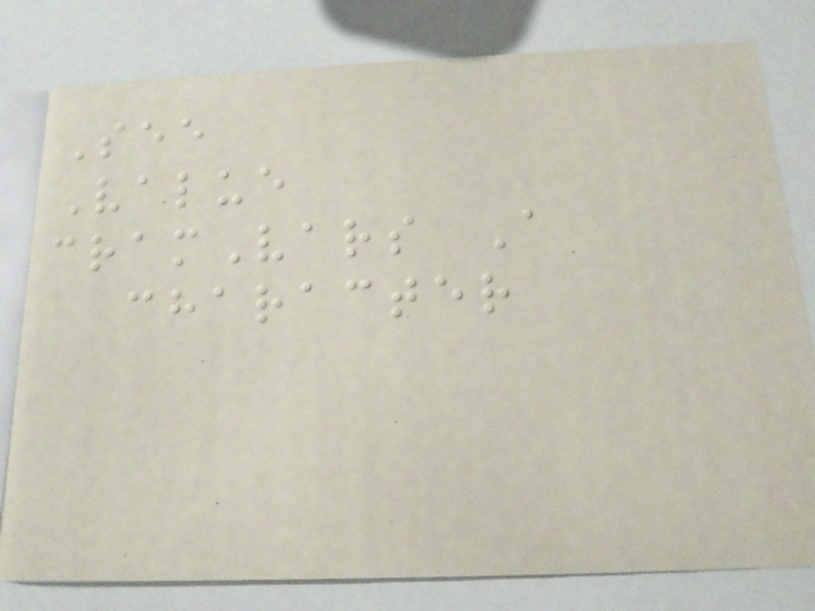See
Value
cramVars A
character
